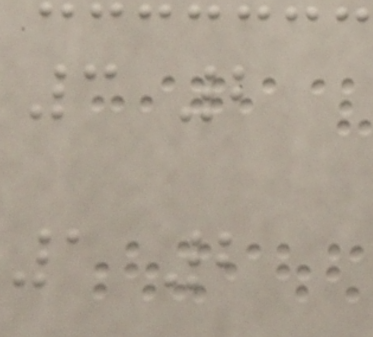3 2
1 2
